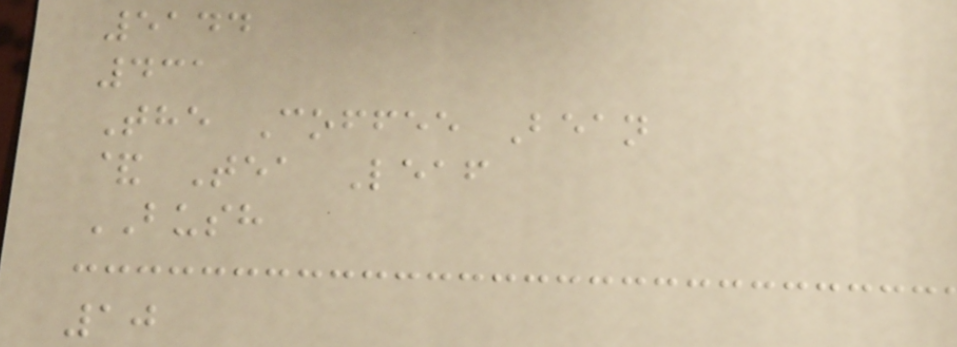5144
431
The Coffee Bean
& Tea Leaf
BUSH
10
